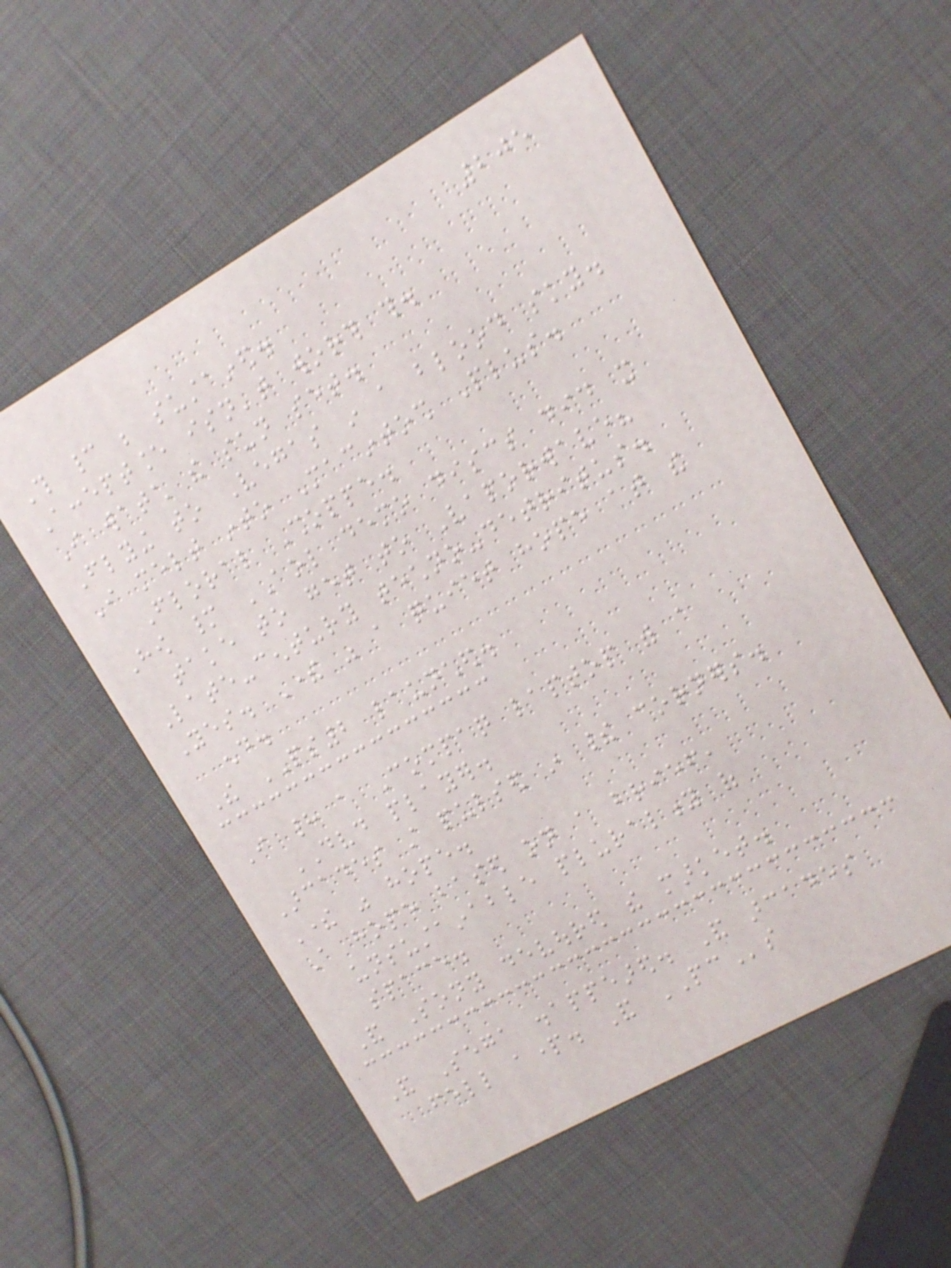205
This cannot be sustained.
Acceptance isn't worth this.
I watch the sun set.
Flying to Vegas in a blood sky.
I melt into Macintosh Plus.
Floral Shoppe.
How many AOL demo discs did it
take to get to Vaporwave?
Late-century techno-detritus.
Yes. There was a quiet hope at the
end.
The PS2 launched.
I had a Compaq laptop with a
DVD player.
Arcades still pulsed in their corners.
There was hope.
A hope based on a brief,
unsustainable plurality of
space.
And Sony devoured the market.
And Sega disappeared. And arcades
fell apart. And PCs
